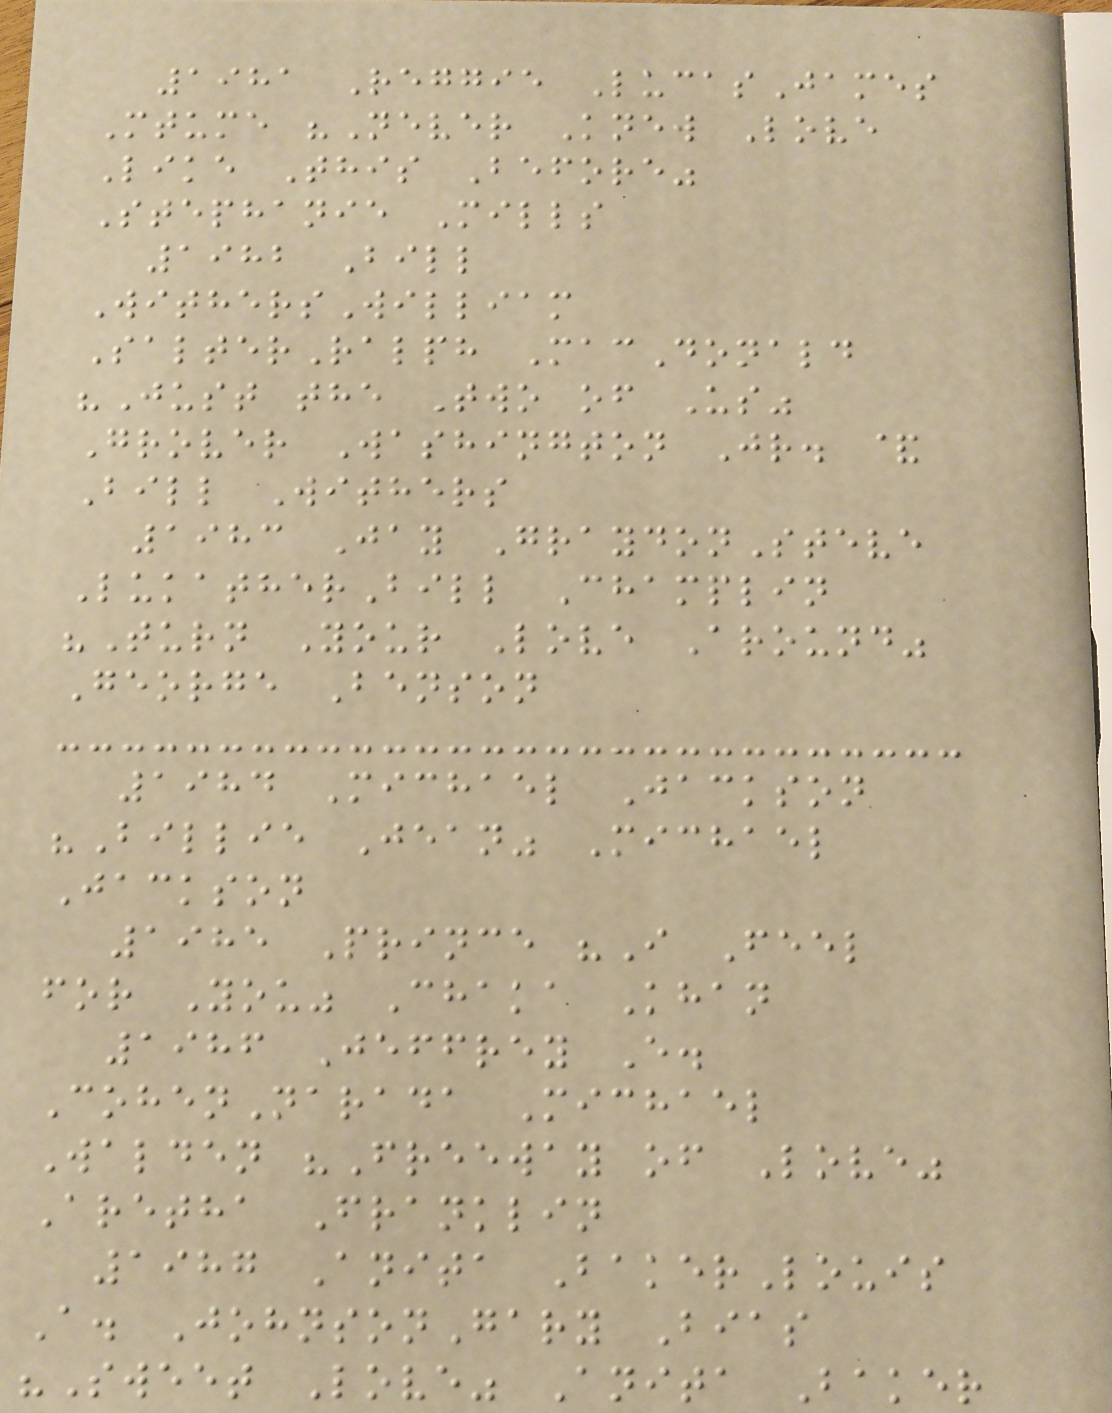1981 Reggie LucasJames
Mtume "Never Knew Love
Like This Before"
Stephanie Mills
1982 Bill
WithersWilliam
SalterRalph MacDonald
"Just the Two of Us"
Grover Washington Jr. &
Bill Withers
1983 Jay GraydonSteve
LukatherBill Champlin
"Turn Your Love Around"
George Benson
1984 Michael Jackson
"Billie Jean" Michael
Jackson
1985 Prince "I Feel
for You" Chaka Khan
1986 Jeffrey E.
CohenNarada Michael
Walden "Freeway of Love"
Aretha Franklin
1987 Anita BakerLouis
A. JohnsonGary Bias
"Sweet Love" Anita Baker
